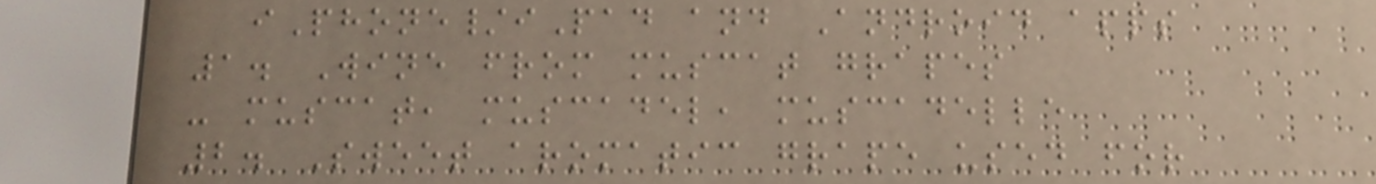iPhone/iPad and Android apps
1. Wine from muscat grapes
- muscat, muscadel, muscadelle
2. Sweet aromatic grape used for
